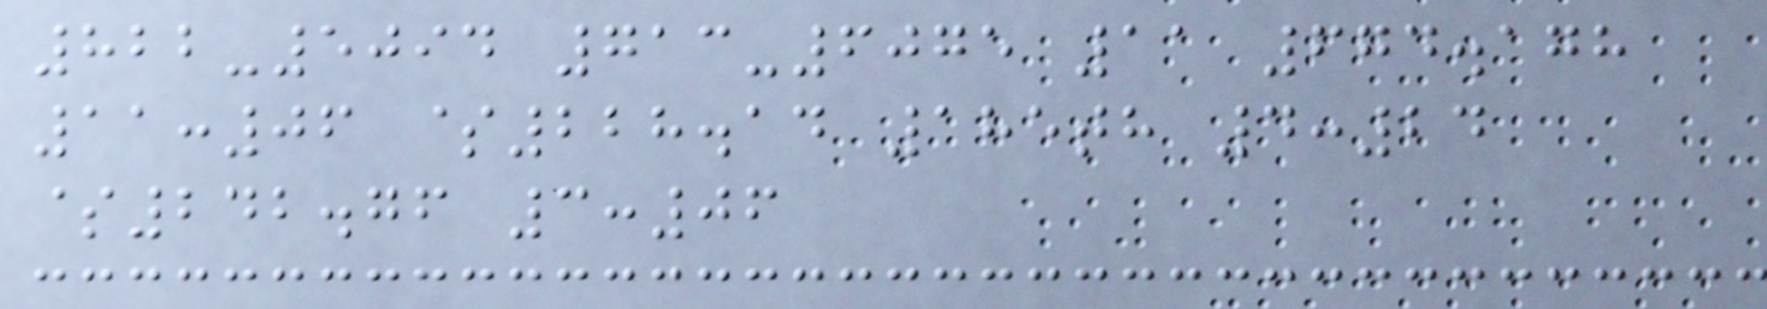822-5094 713-6075 11 674.178
11:06 $228.14 185th 4:24
$242.76 3:06
